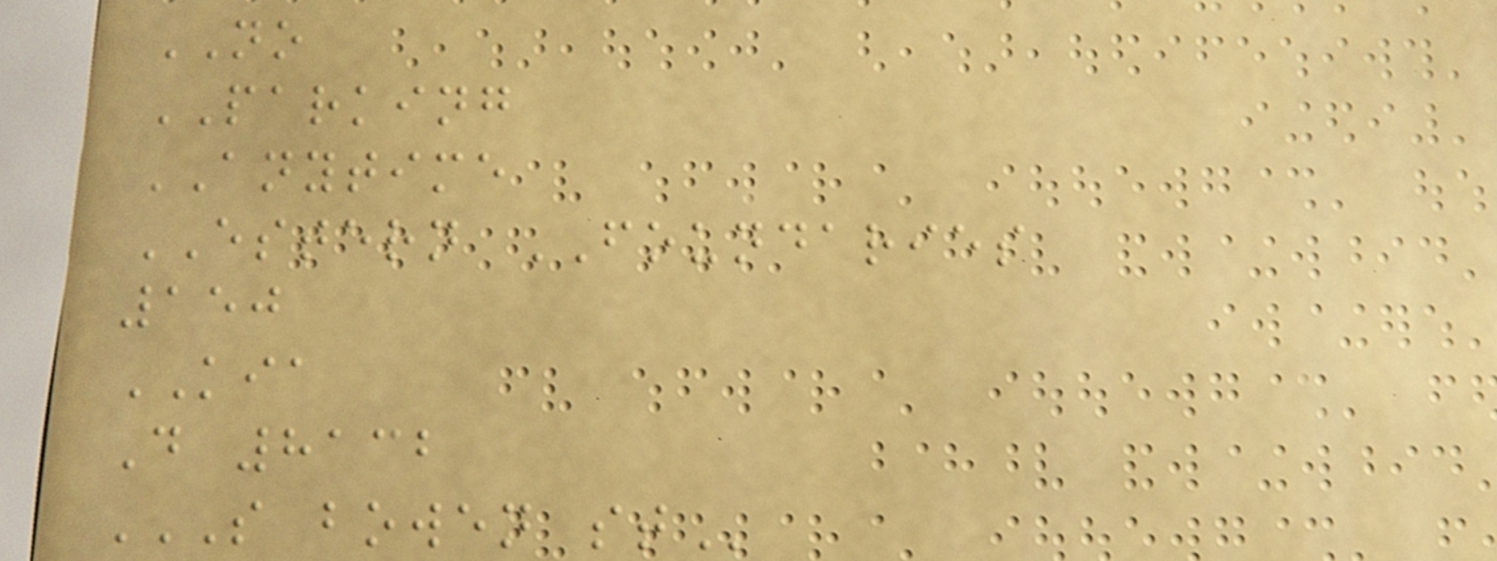NO
PARKING
ANYTIME
ESTERN FOUNDARIES
150
KIA
D 8132
S BOWEN ST
